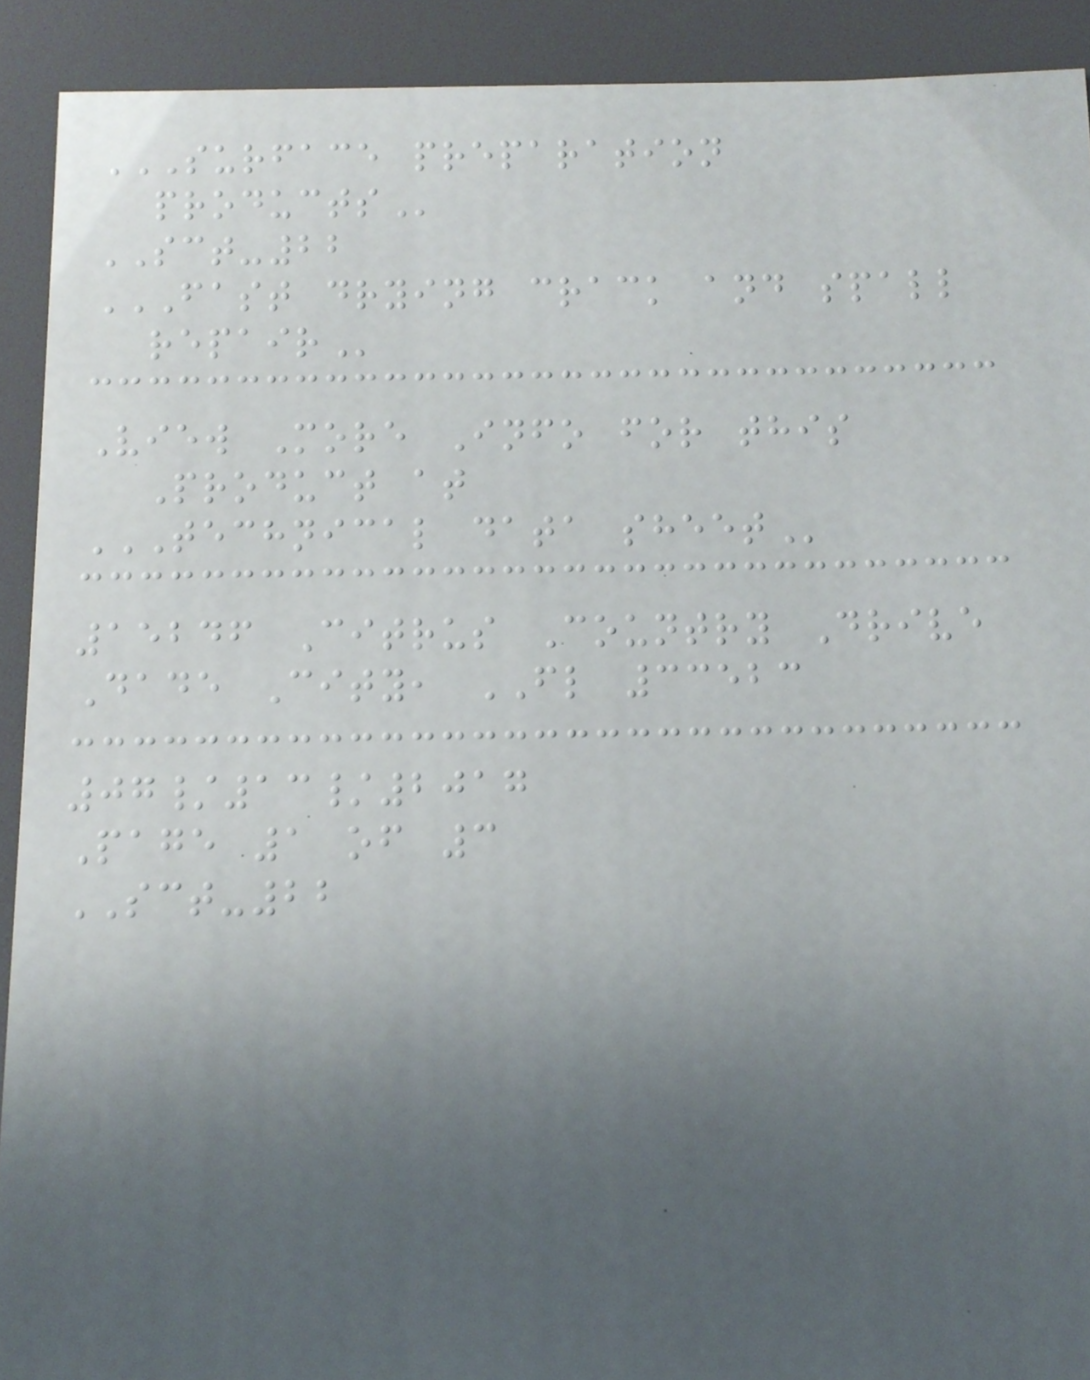SURFACE PREPARATION
PRODUCTS
SCT-22
FAST DRYING CRACK AND SPALL
REPAIR
View More Info for this
Product at
TECHNICAL DATA SHEET
15246 Citrus Country Drive
Dade City, FL 33523
07/13/2017
Page 1 of 3
SCT-22
